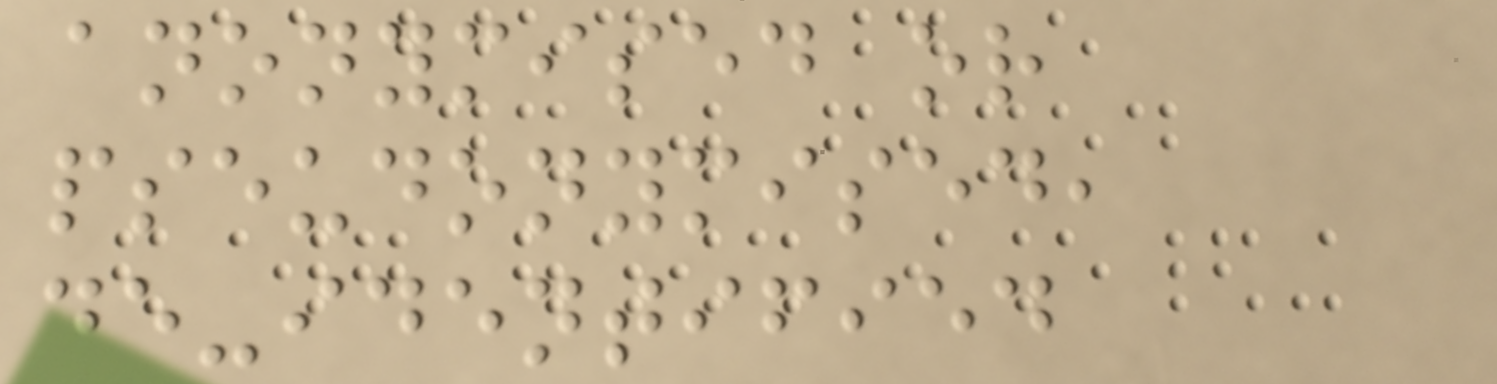anonymised or
pseudonymised,
de-identified
